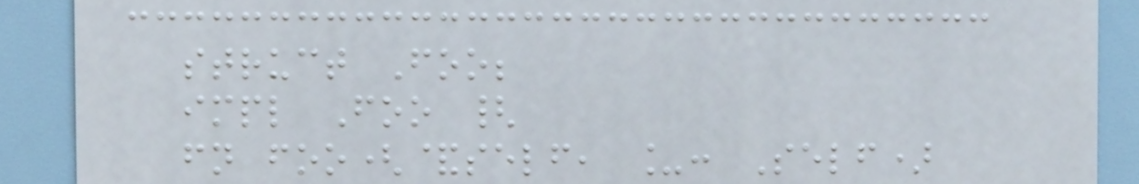struct Foo;
impl Foo {
fn foo(&self, _: Self)
